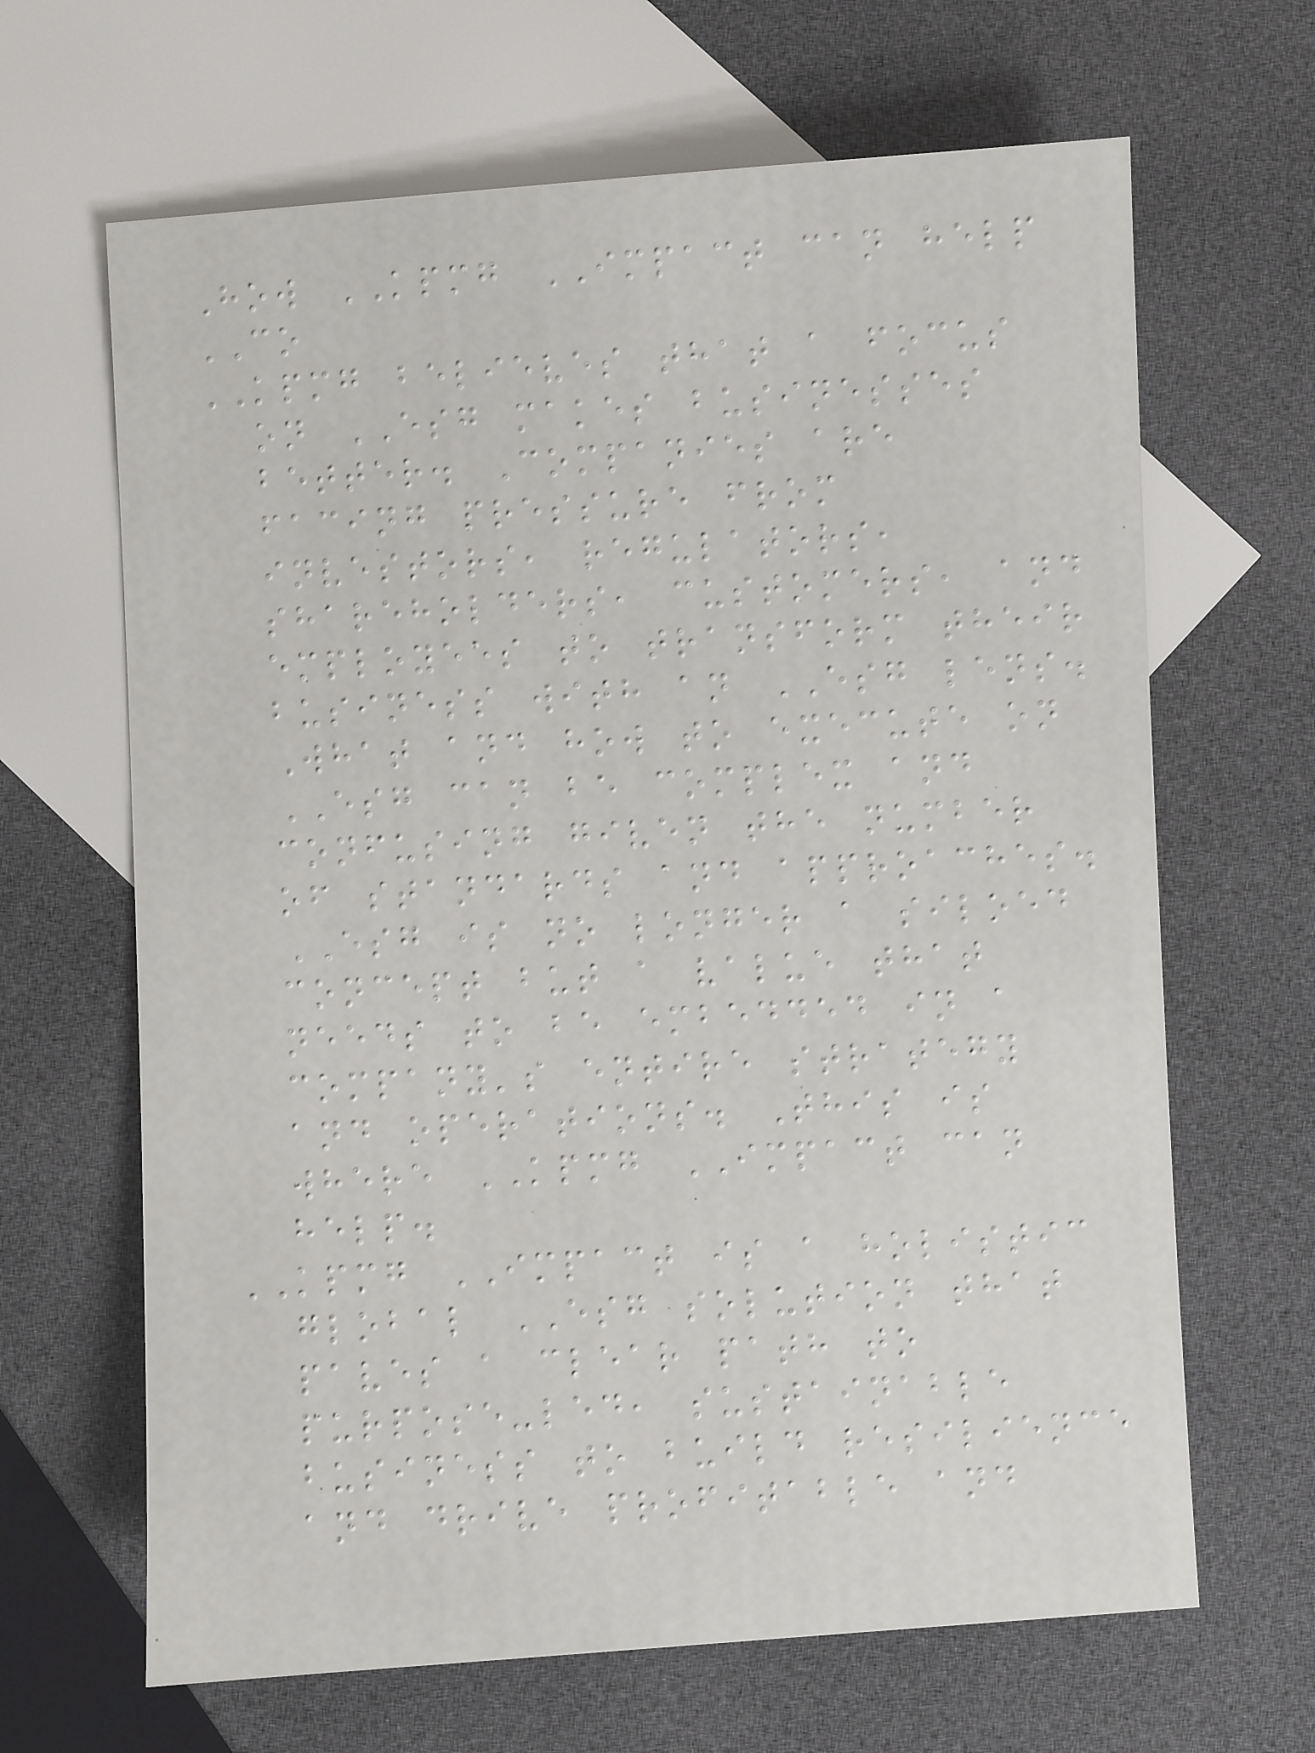How KPMG IMPACT can help
CO
KPMG believes that a focus
on ESG makes businesses
better. Companies are
facing pressure from
investors, regulators,
shareholders, customers, and
employees to transform their
business with an ESG lens.
What and how to execute on
ESG can be complex and
confusing given the number
of standards and approaches.
ESG is no longer a siloed
concept but a value that
needs to be embedded in a
company's entire strategy
and operations. This is
where KPMG IMPACT can
help.
KPMG IMPACT is a holistic
global ESG solution that
paves a clear path to
purpose-led, sustainable
business to build resilience
and drive profitable and
